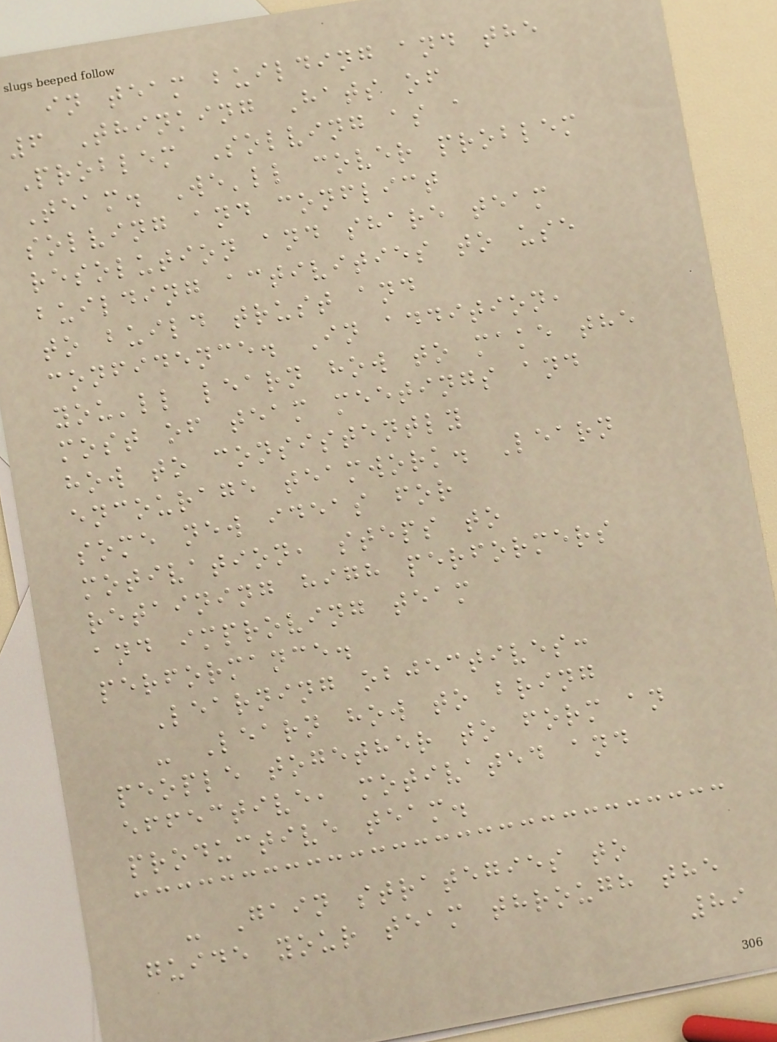in team building and the
6 Thinking Hats of
Problem Solving as a
Team. We'll cover problem
solving and conflict
resolution and share team
building activities to use
to build trust and
confidence. In addition,
you'll learn how to make the
most of team meetings and
how to consistently
encourage teamwork. Learn
some new ideas for
motivation, steps to
retaining high performers
and improving team
performance.
Learning objectives:
- Learn how to bring
people together to form an
effective, motivated and
productive team.
- Gain strategies to
guide your team through the
89
